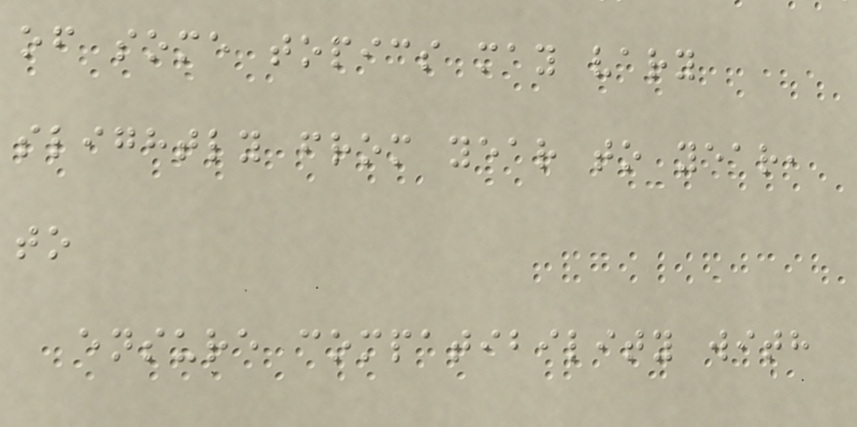of some topics may vary
slightly from year to year,
to
ensure compatibility with
